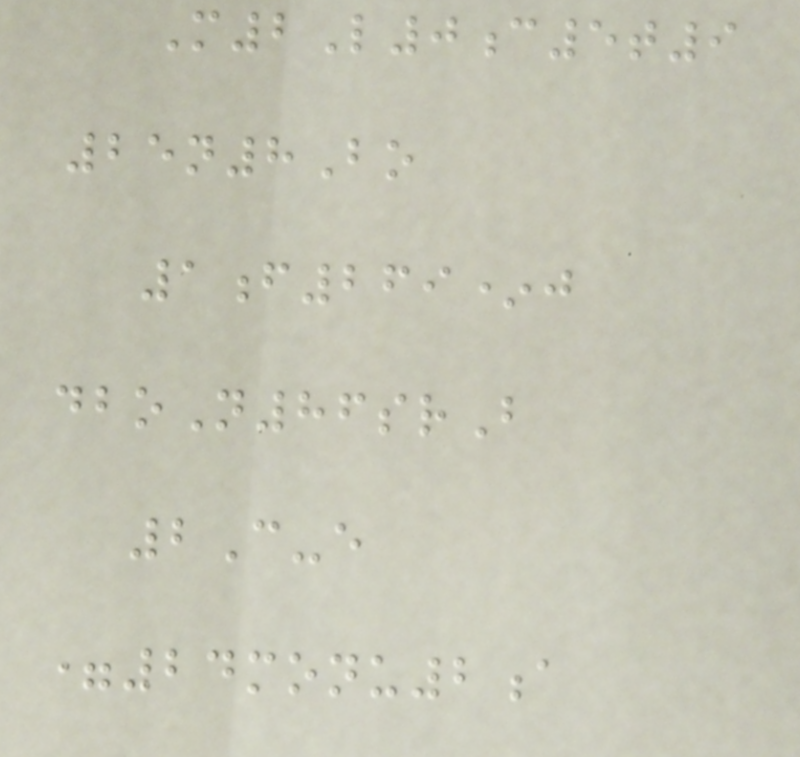M2L0c5t9
25n8Bo
1f269*j
dboN86srB
2C-e
=24monu2a
